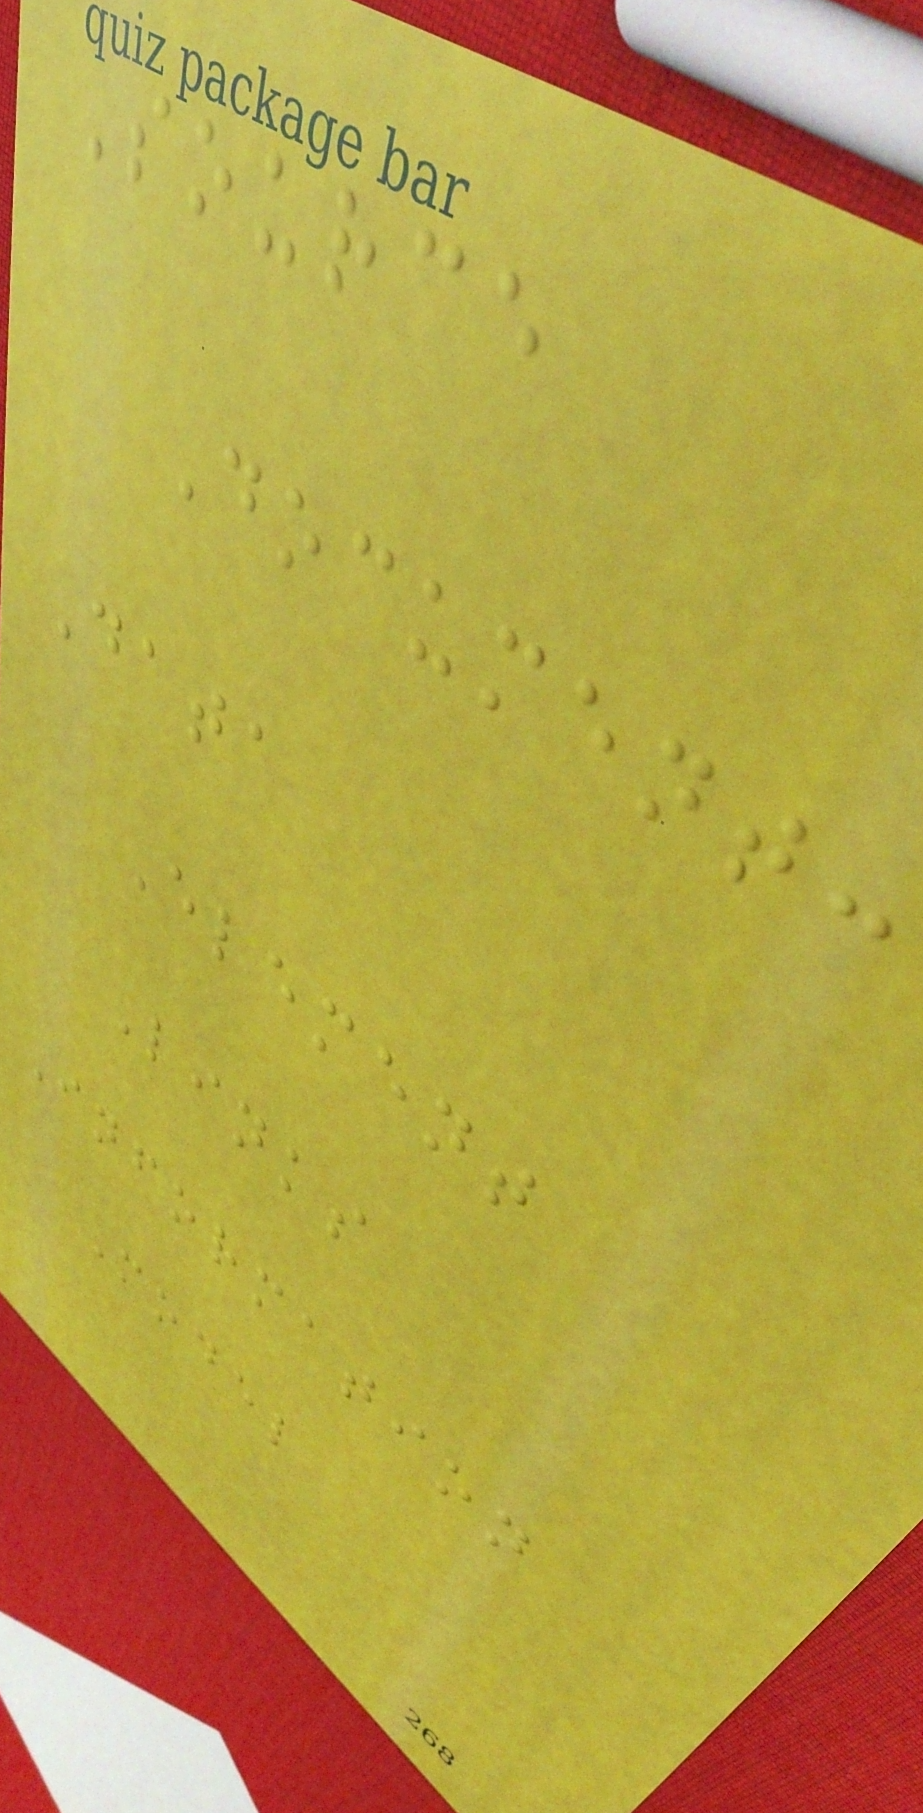Source
Document:
Data
Element
Links
Information
Model
